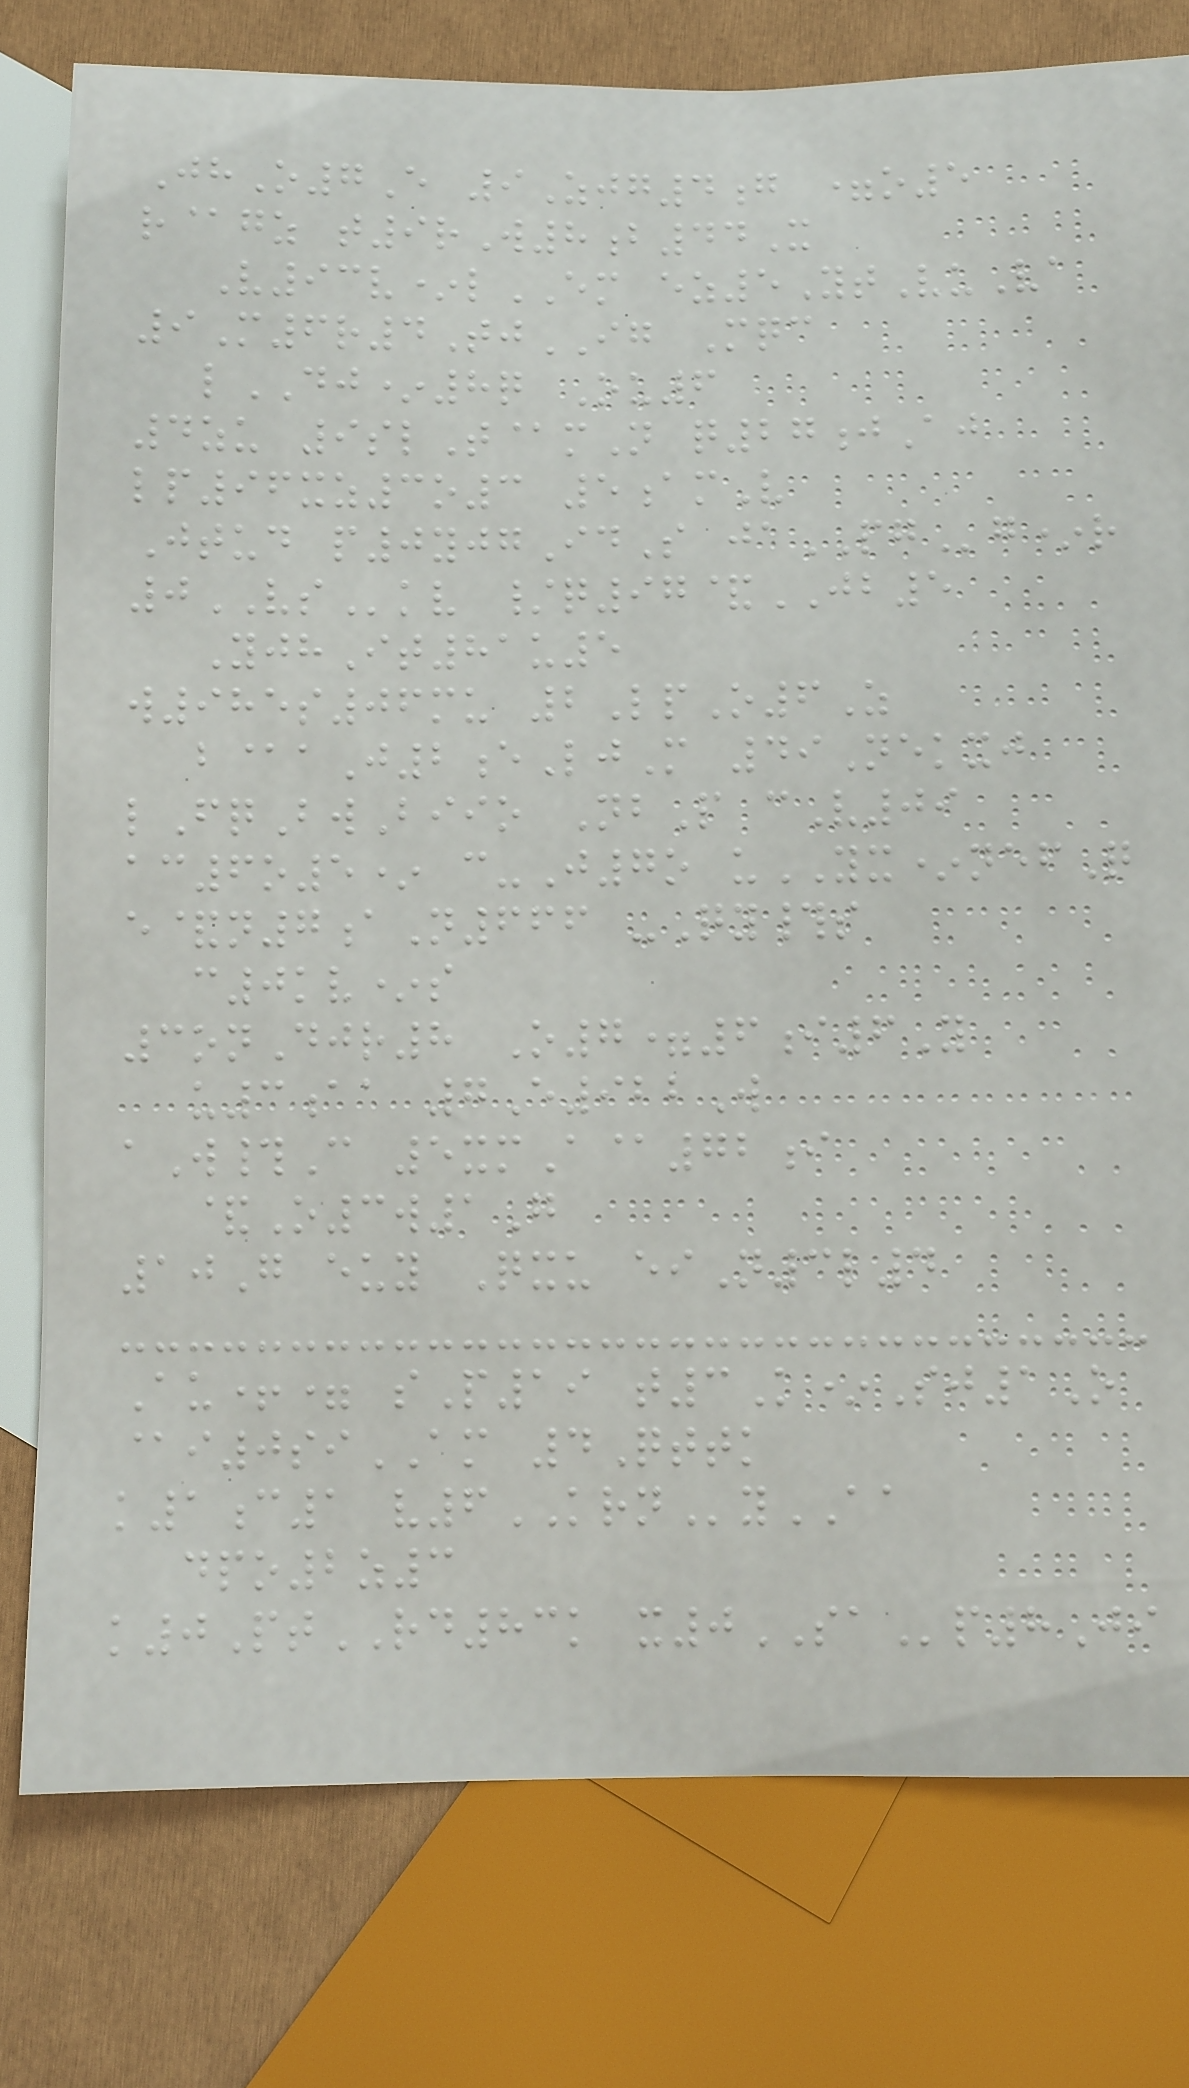JhO7E 9Zjg4g =o5
r@gz t9rW8b44X
V93v*lEM ez5YtVuVa
9M6r4TjIG Mqc
lDJ*8q Ou6
4zu 9slT@mN q27jAj
lp96xz3o3 5amV
Jtud p0yjgIdS jaPGg*r
0VSkv /q97&JB5
YjhIt81u5
w985s06mu 2LpO6Z
b@aJ2eLjM 49Nekxj
lFqBwBiio NbP cV09
ac6o5* c-J7o uYX*nefQ
e&n7aN666 -Qy#s
c0kv*s
3onDjr8 O7=6i6Y
u3aa 7E922W
aW#C 5xmA@72i
&O3w1G
10G euy Qxu eiN3l4
Au+= sP19 t3K*Sj1O
@i0siAM 4Qttk
k1c1 v6KRNyAA
dpo2z3
k0PtRD83k x0SAp8Ji
